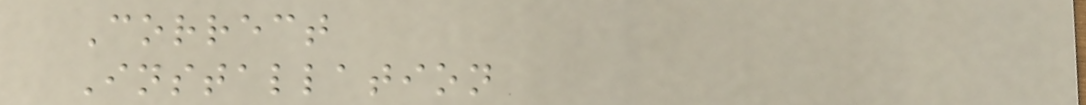Correct
Installation
